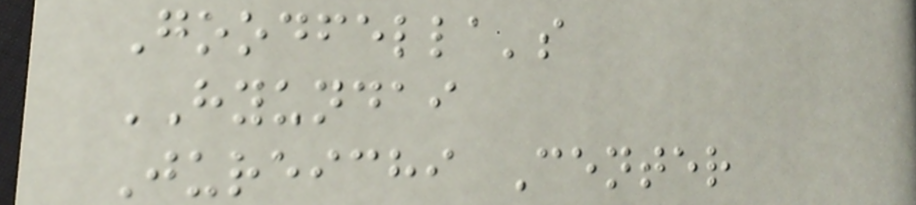Goodfella's
HYUNDAI
Jureichi Center
